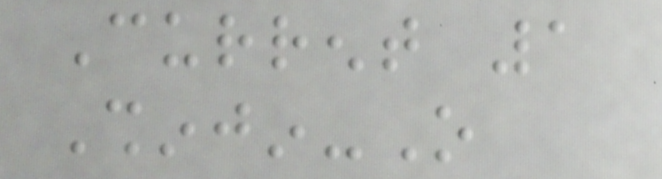Current 1
Shinjin-O
